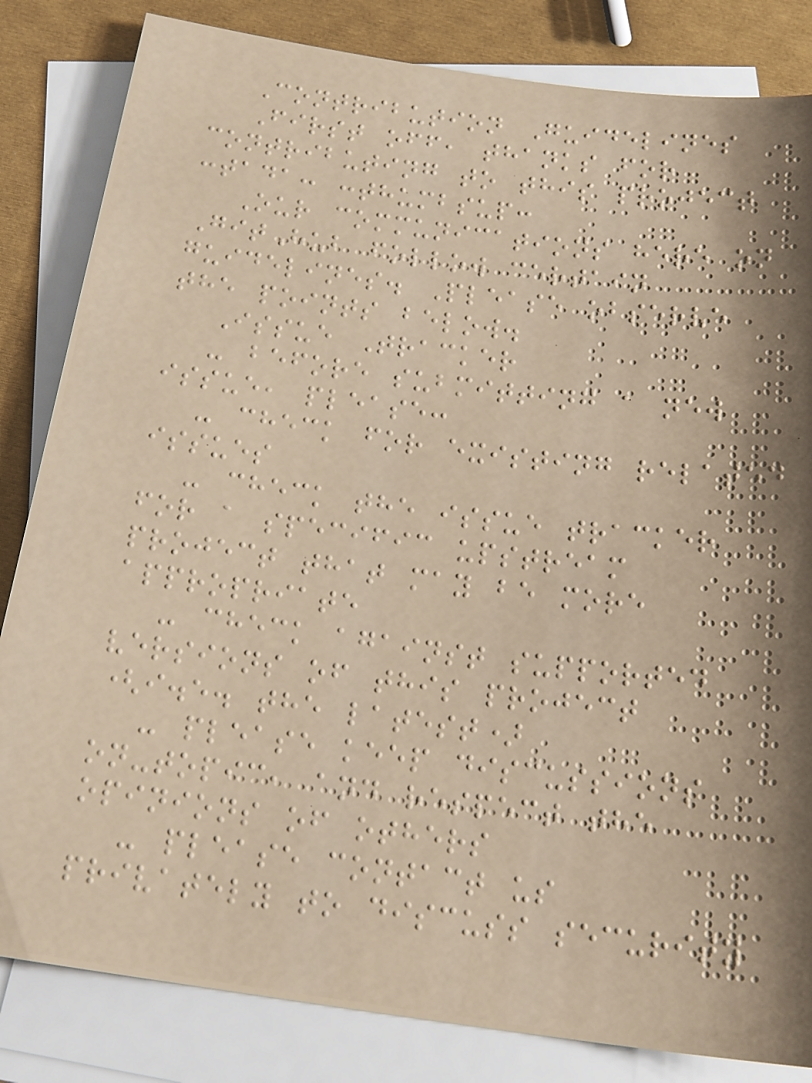Contribution Guidelines
First off, thanks for
contributing to this project
:tada: :thumbsup:
Our communications here on
GitHub follow certain
guidelines. Please observe
the points below.
Issue Tracker
- before submitting a new
issue, please:
- check for existing related
issues
- check the issue tracker
for a specific upstream
project that may be more
appropriate
- check against supported
versions of this project
(i.e. the latest)
- please keep discussions
on-topic, and respect the
opinions of others
- please contact us
privately to discuss security
